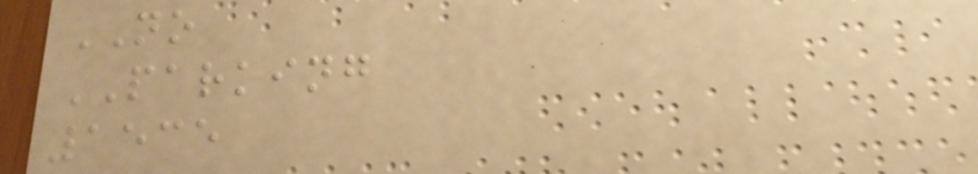NO
PARKING
1535
